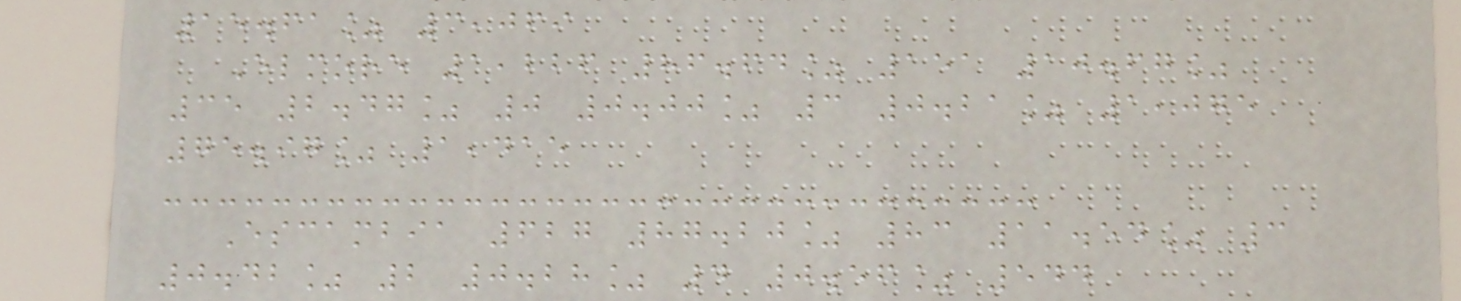15.61% 3,069
Elmore 1,226 86.64% 151 10.67%
35 2.47% 0 0.00% 3 0.21% 1,075
75.97% 1,415
Escambia 627 87.20% 83 11.54% 3
0.42% 2 0.28% 4 0.56% 544
